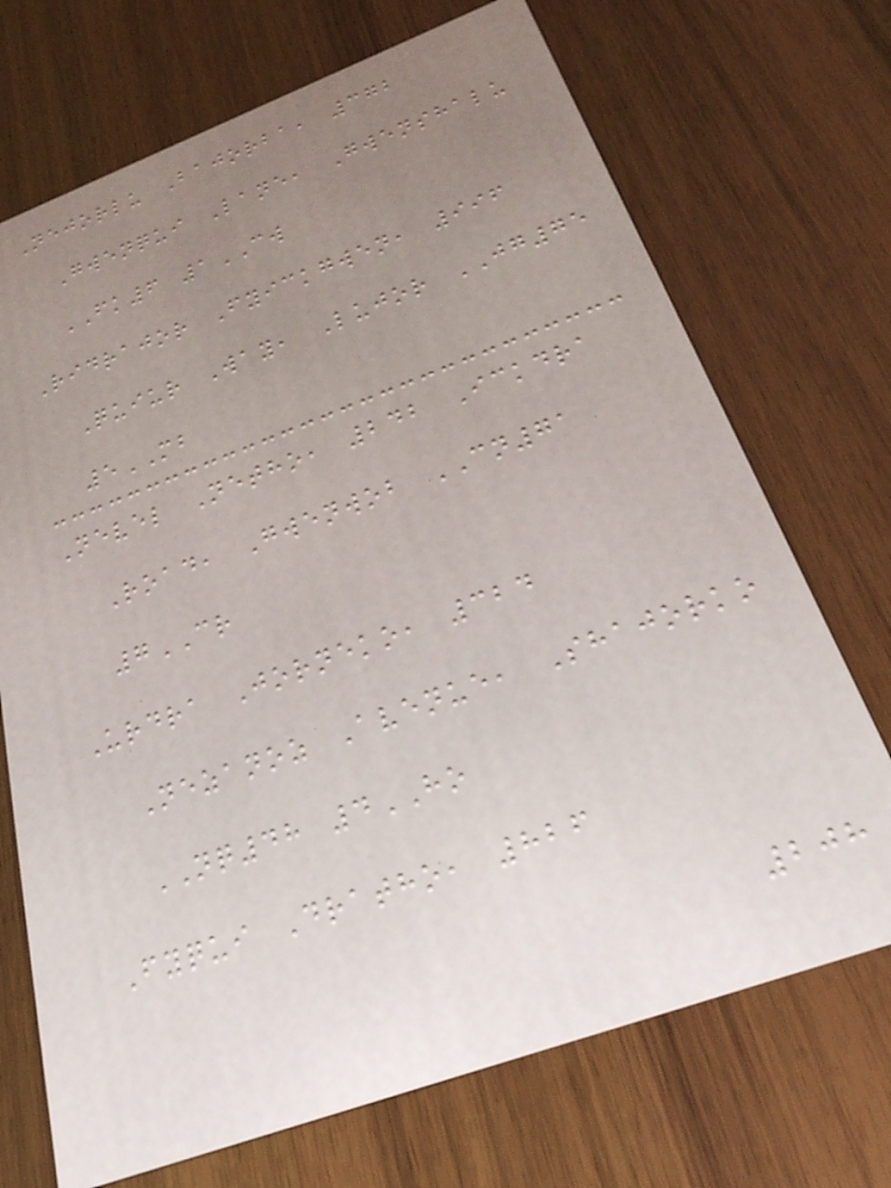Nejorlu Bajorba, 372
Gwenqui Lane, Gwenshalu
FK6 1CW
Ridrajor Fyickgwen, 996
Quiur Way, Lujor JG75
5MB
Nevel Netho, 242 Ickdra
Road, Gwenwob CN71
7CR
Urdra Jorneko, 324
Nezanoz Avenue, Shajorko
NQ48 4HO
Fyqui Dratho, 826
208
